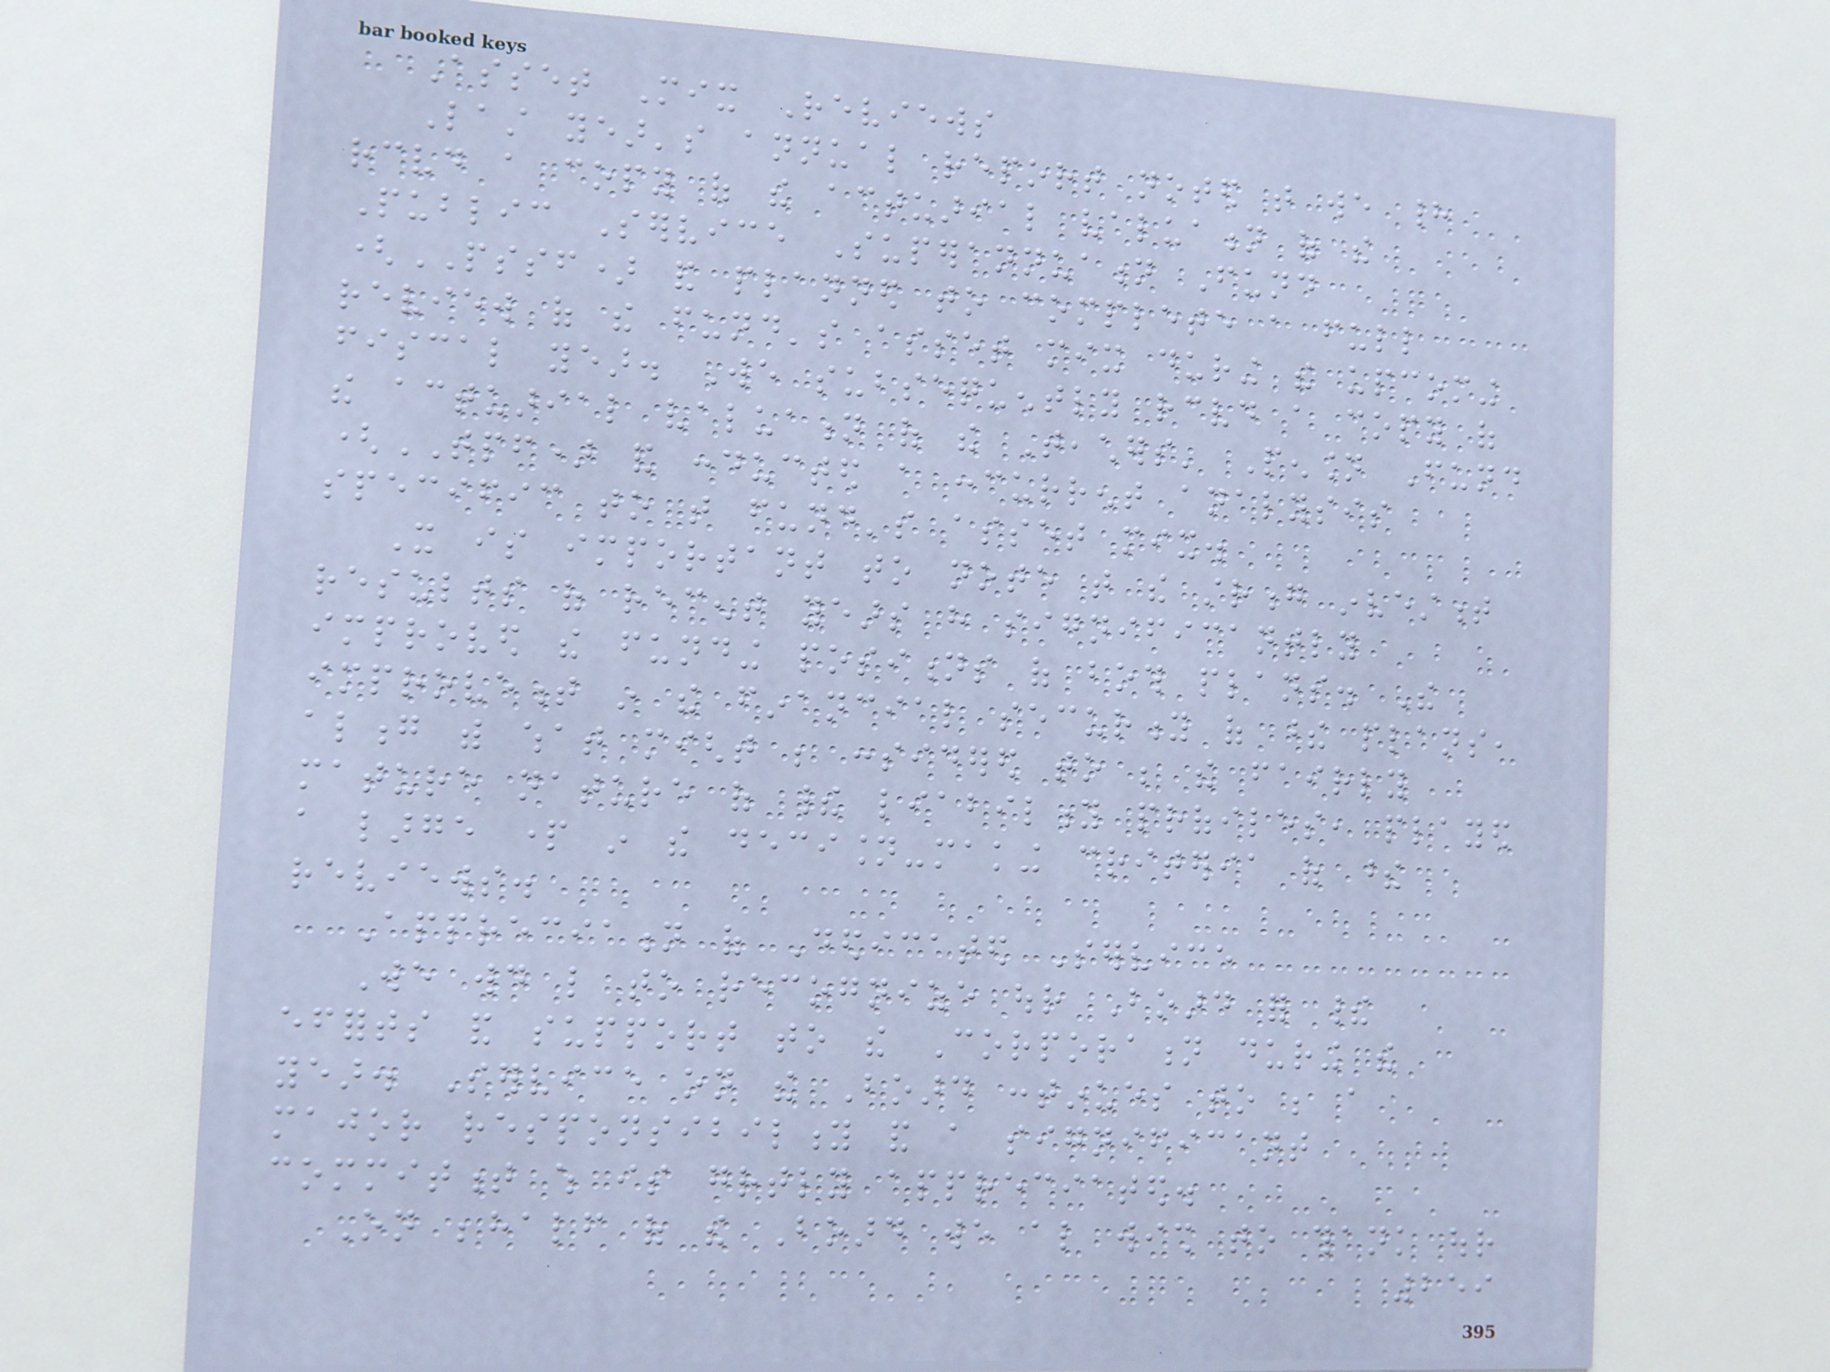Asset Mix Reviews
Last year's annual report noted that we had
received a copy of the actuarial valuation of the
Public Service Superannuation Fund
(PSSF) and planned to complete a full
review of the fund's asset mix during the upcoming
fiscal year. We subsequently received a copy of
the actuarial valuation of the Teachers' Pension Fund
(TPF) and conducted a concurrent analysis
specific to that fund's asset mix.
It is important to note that the strong investment
results of recent years have significantly
improved the funding positions of both plans. The
improvement in the financial security of these plans,
along with what might be considered to be the fairly
mature nature of their liability profiles, played
a large part in the decision-making criteria of these
reviews.
Appreciation of Dedicated Service
We would like to recognize our Board for their
efforts and support to the Corporation during the
year. Service on the Board continues to be a
major responsibility and a significant
commitment which is greatly appreciated.
On behalf of the Board we also wish to thank our
259
